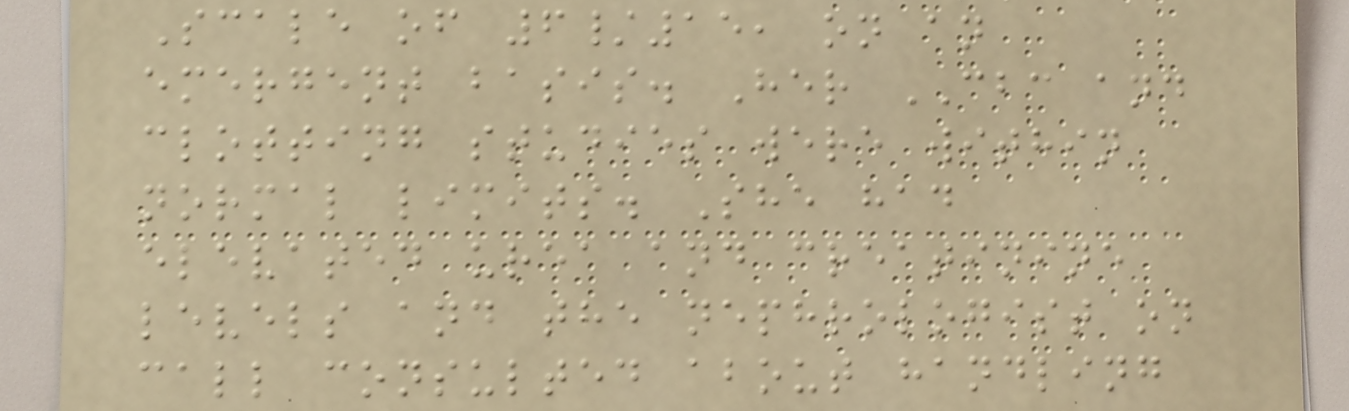Scale of 6/15, on an
emergent basis. Her CBC and
clotting studies were within
normal limits. She had
elevated urea and creatinine
levels and the nephrologist on
call consulted about handling
